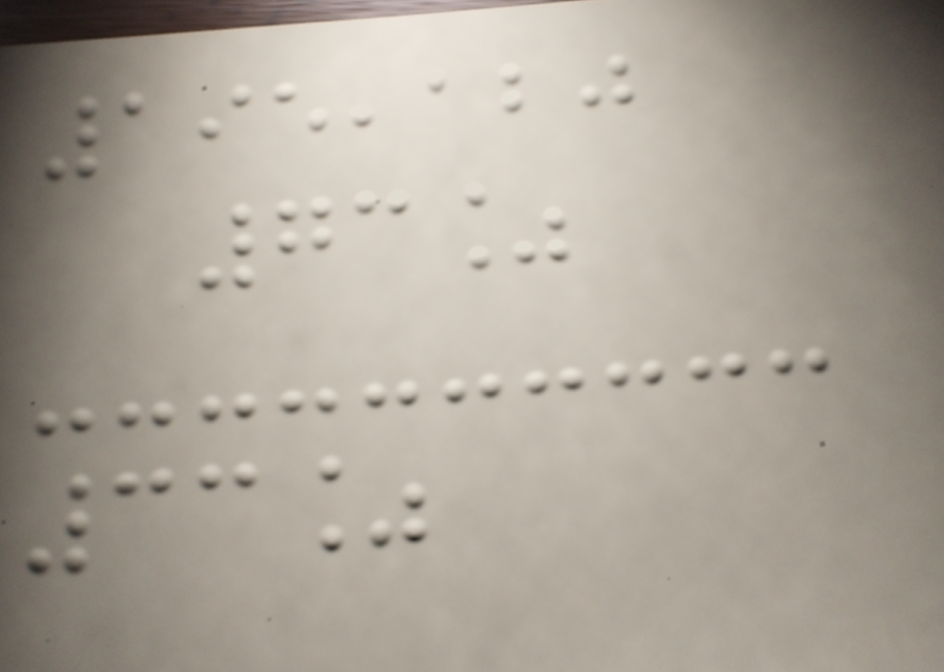195,120
73%
33%
